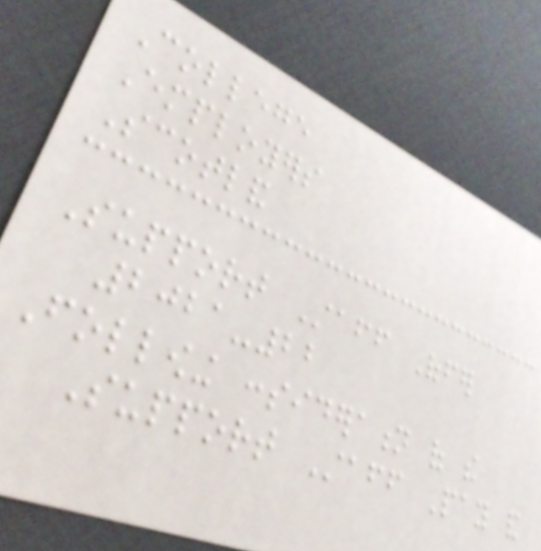College
Employers
Scotland
Support Staff Offer
2021-22
Following consideration of the
Support Staff Pay and
